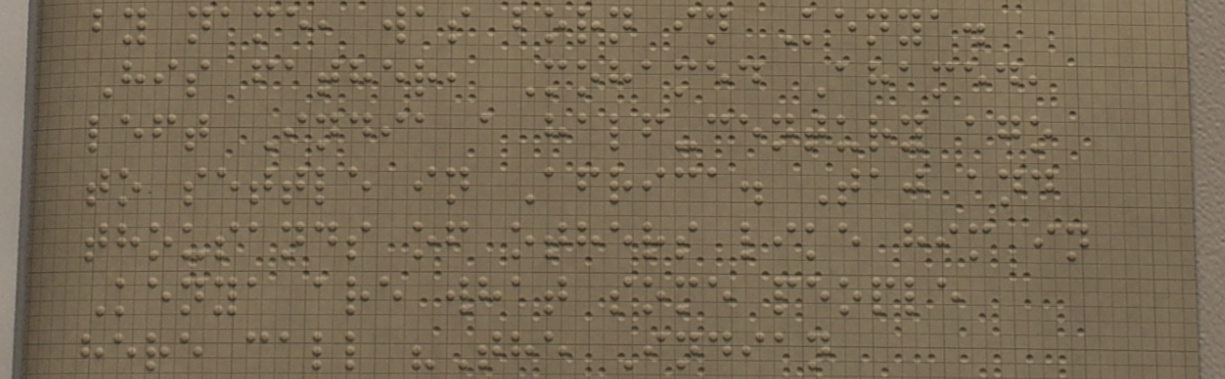by name, was born in Kenya.
His father, Mohamed Ahamed,
left India a half-century ago
to settle in Africa. Taj and
thousands of others like him in
Kenya are what some people
here call "The Indian
